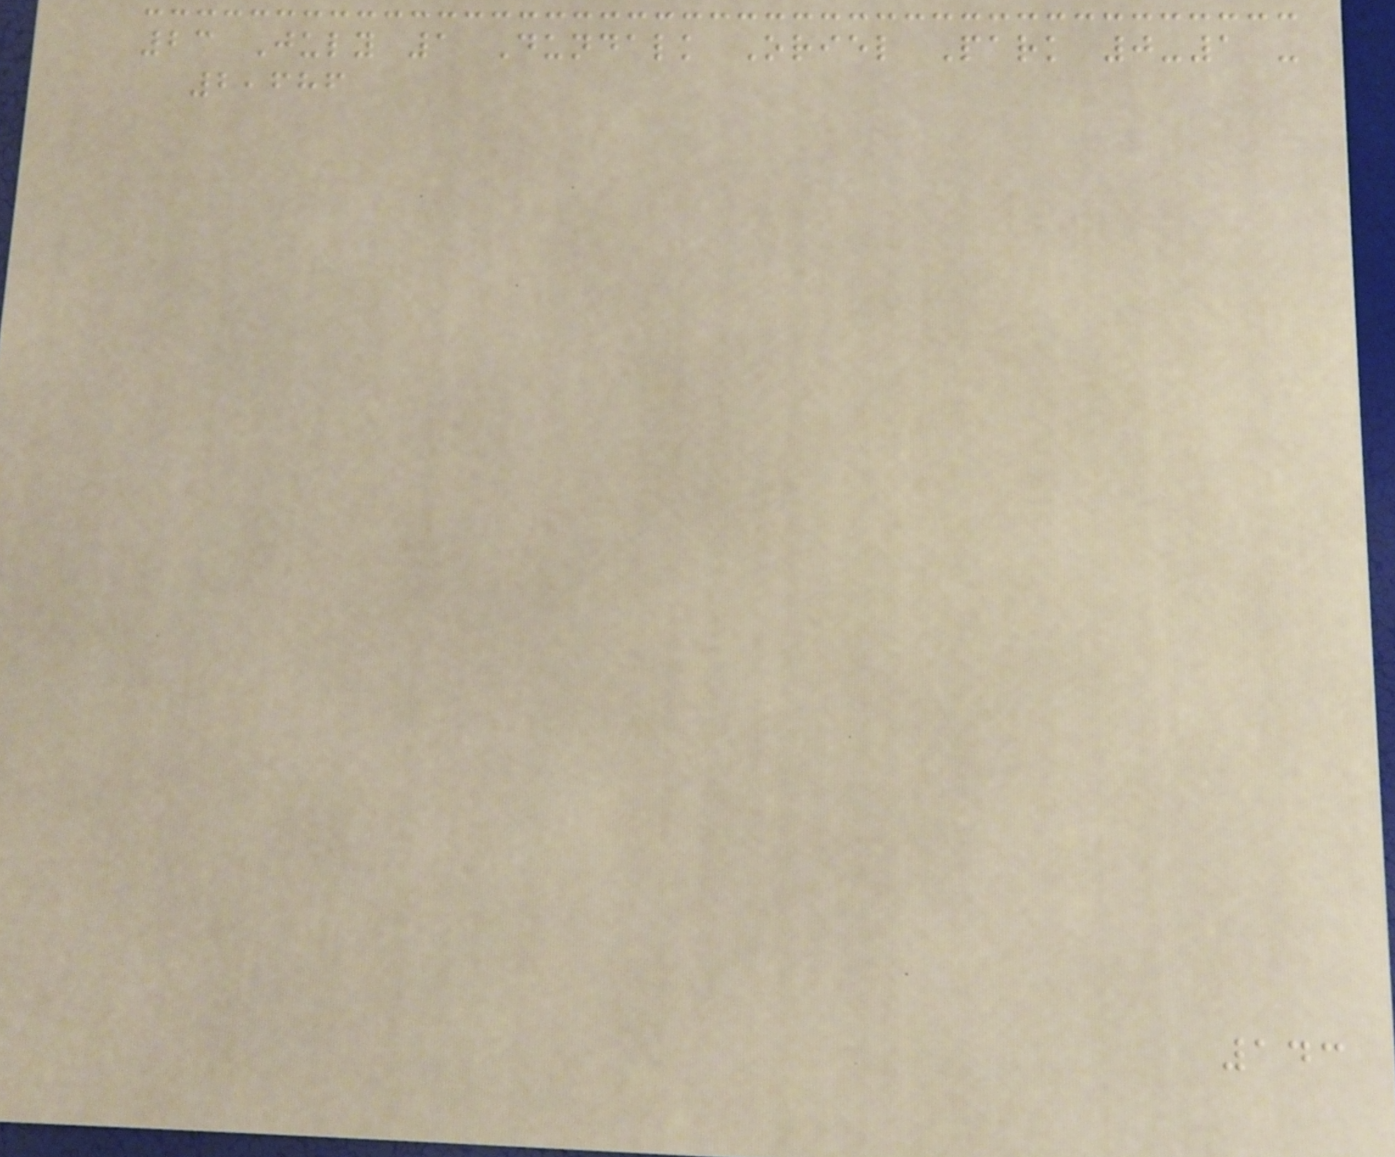23 July 1 Dundalk Oriel Park 0-1 -
2,686
143
